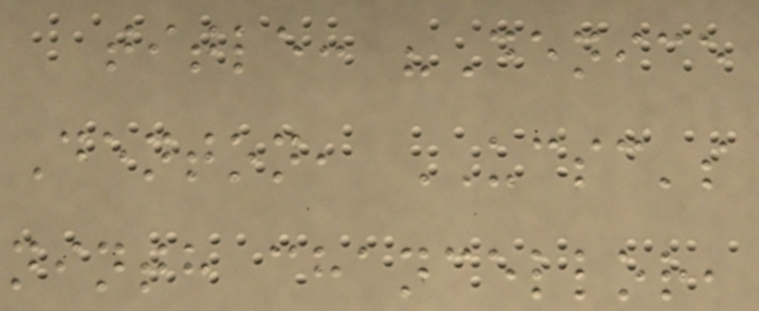title: "Denice
Denton, UCSC's
ninth chancellor,
